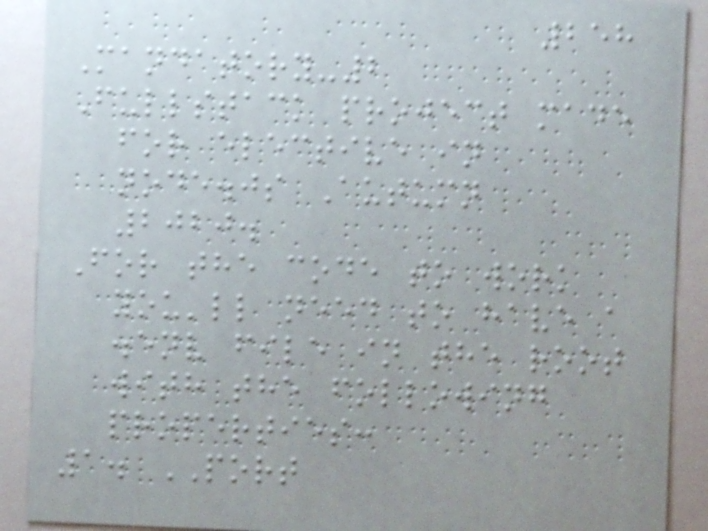258
Mandatory-2
Fullstack project made
for elective in
node.js Autumn
2020.
For the code to work
you'll need to have a
.env file in the root
with the following
properties:
1. PORT
